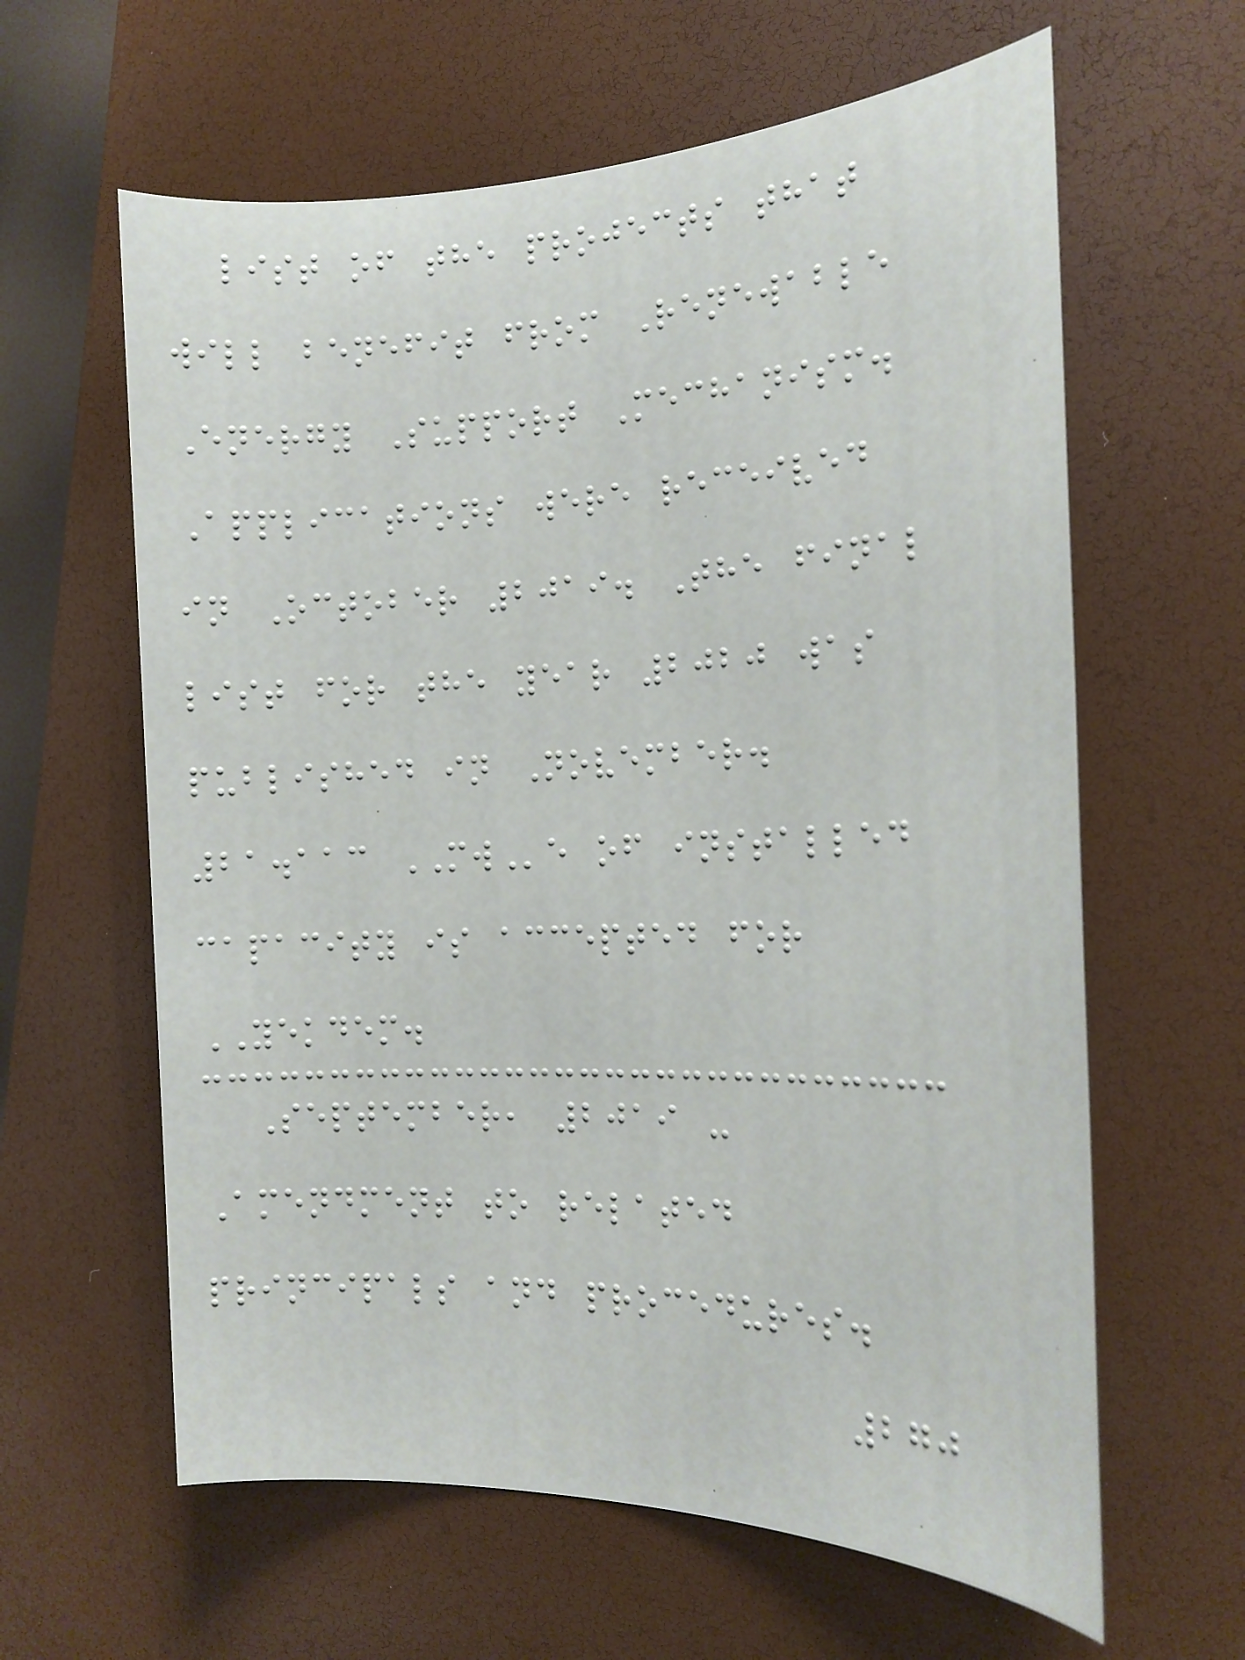list of the projects that
will benefit from Renewable
Energy Support Mechanism.
Applications were received
in October 2019. The final
list for the year 2020 was
published in November.
21.113 MWe of installed
capacity is accepted for
YEKDEM.
September, 2019 -
Amendment to related
principals and procedures.
270
